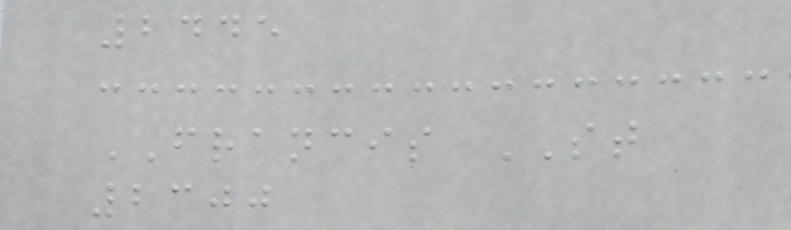2445
FRANCIS ST
2300
